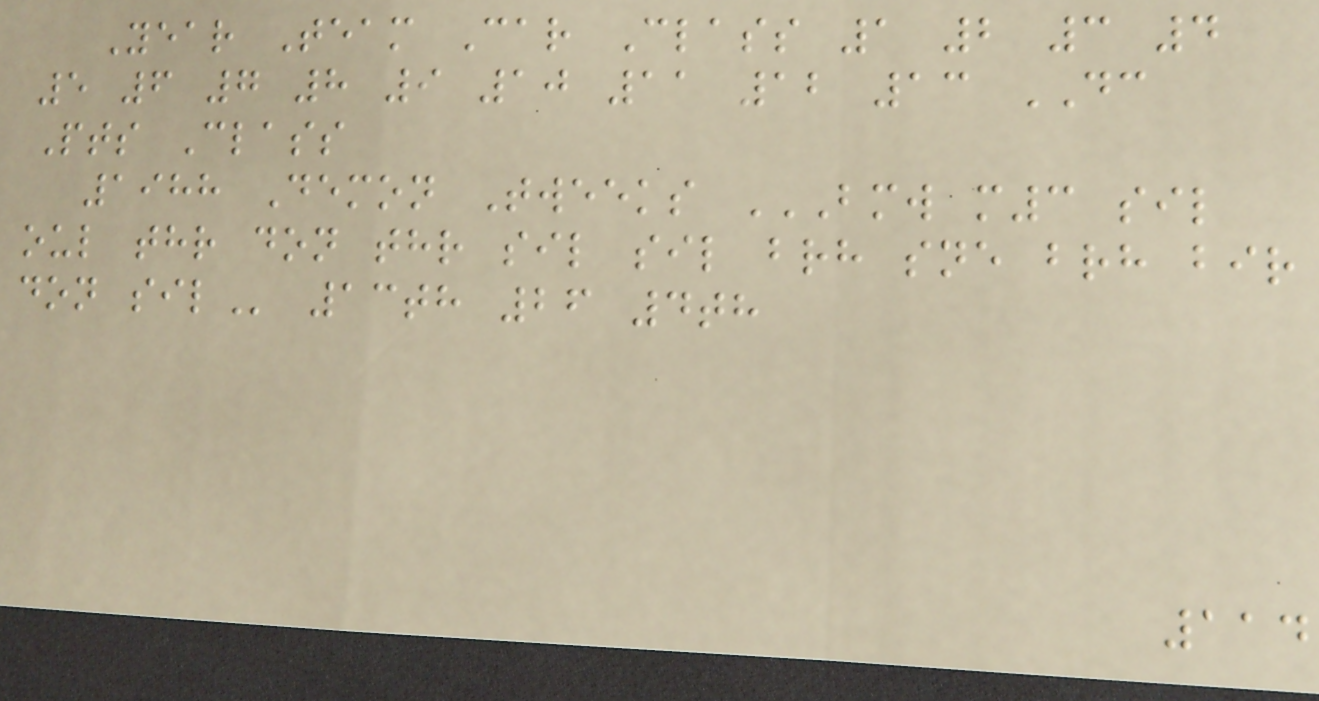Year Team Car Class 1 2 3 4
5 6 7 8 9 10 11 12 13 DC
Pts Class
1988 Demon Tweeks BMW M3 SIL
OUL THR DON THR SIL SIL BRH SNE BRH BIR
DON SIL 13th 26 4th
114
